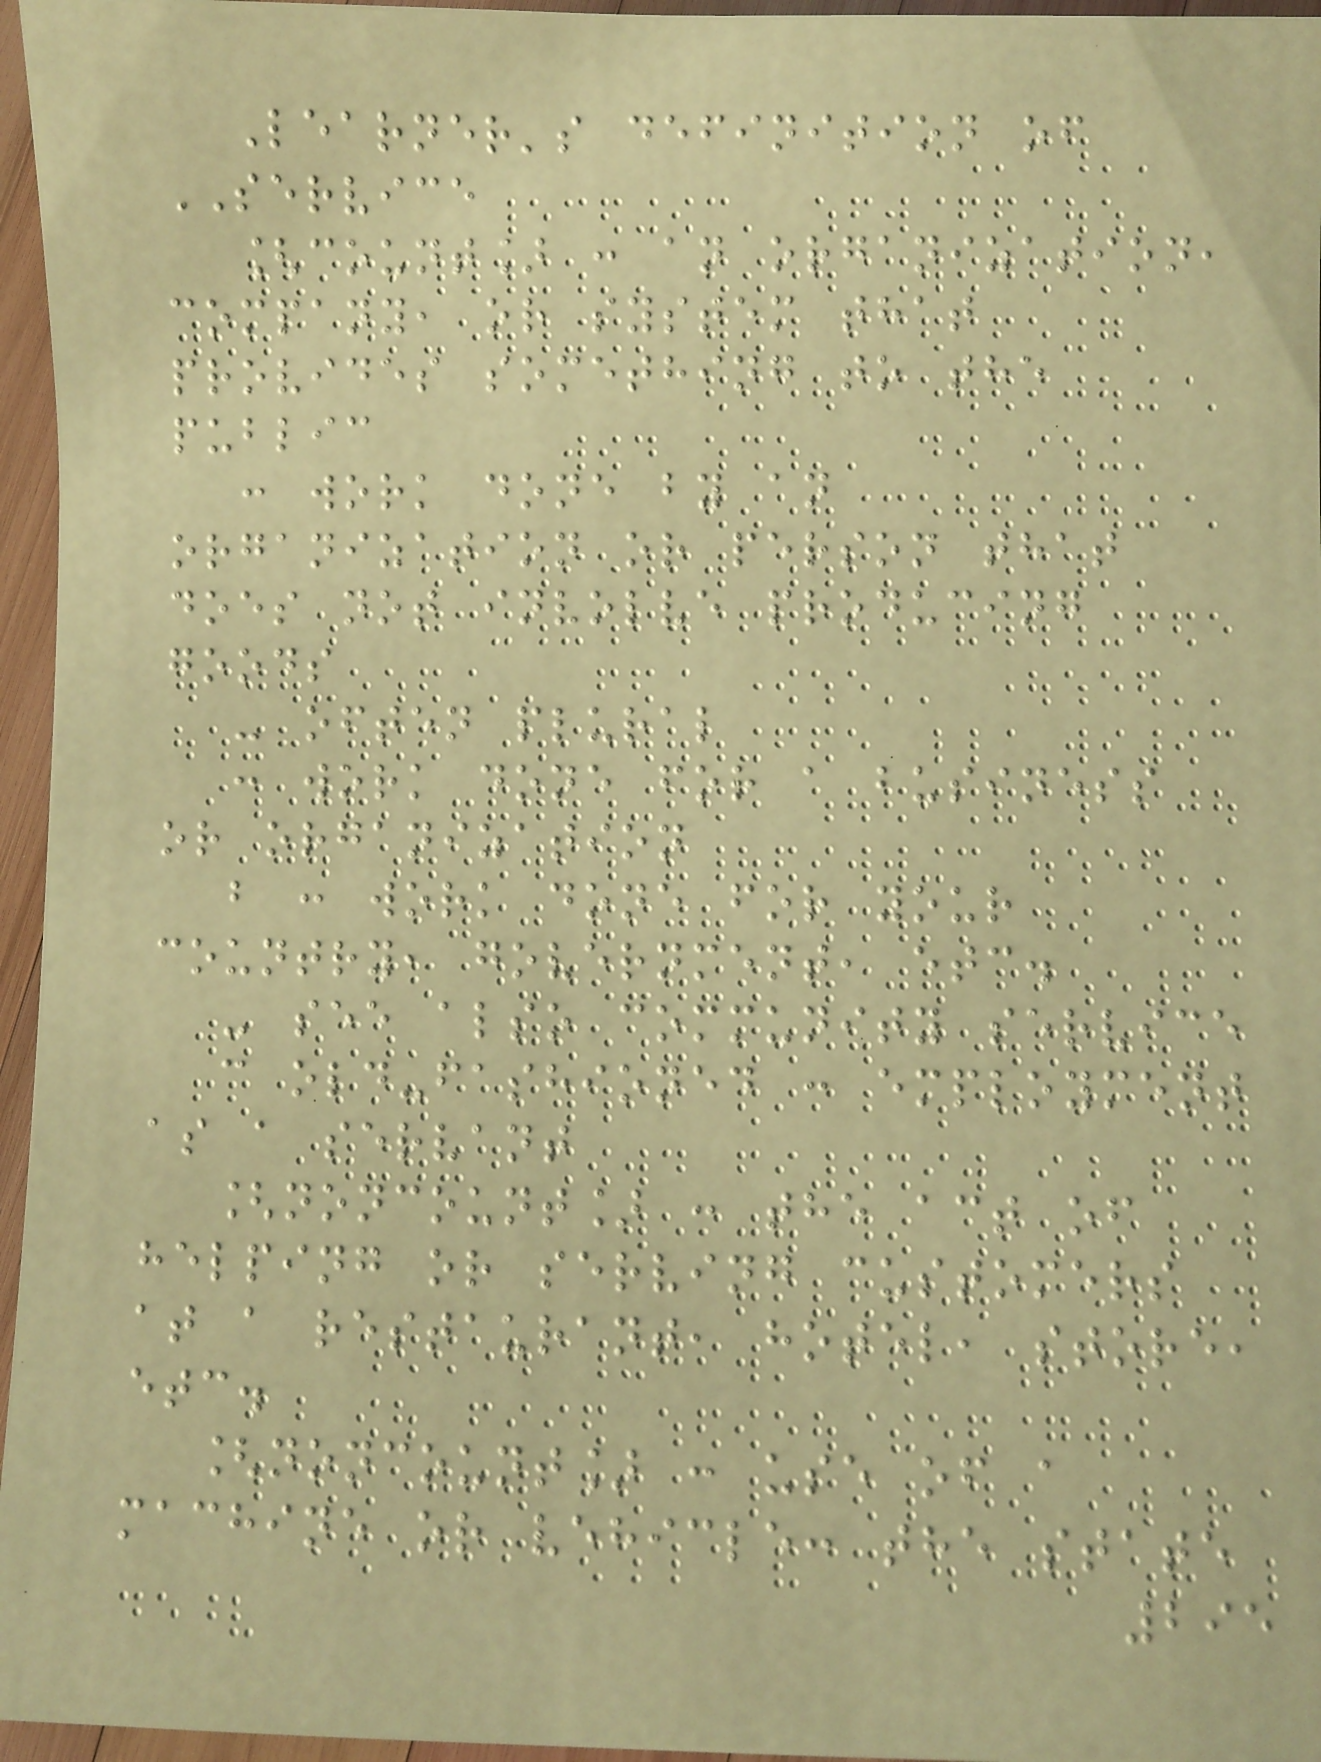Learner's definition of
SERVICE
[count] : an organization,
company, or system that
provides something to the
public
: work done by an
organization or person that
does not involve producing
goods
- often plural
: work done for a business
or organization
b : work done for your
country, government, etc.
- see also community service
c old-fashioned : employment
as a servant
[noncount] : the act of
helping or serving customers
at a restaurant, hotel, store,
etc.
[noncount] : use of a
machine or vehicle: the state
295
